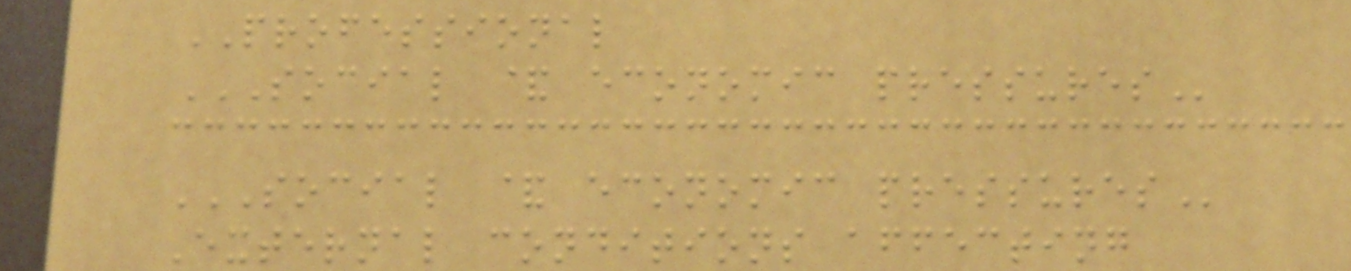PROFESSIONAL
SOCIAL & ECONOMIC PRESSURES
SOCIAL & ECONOMIC PRESSURES
External conditions affecting
